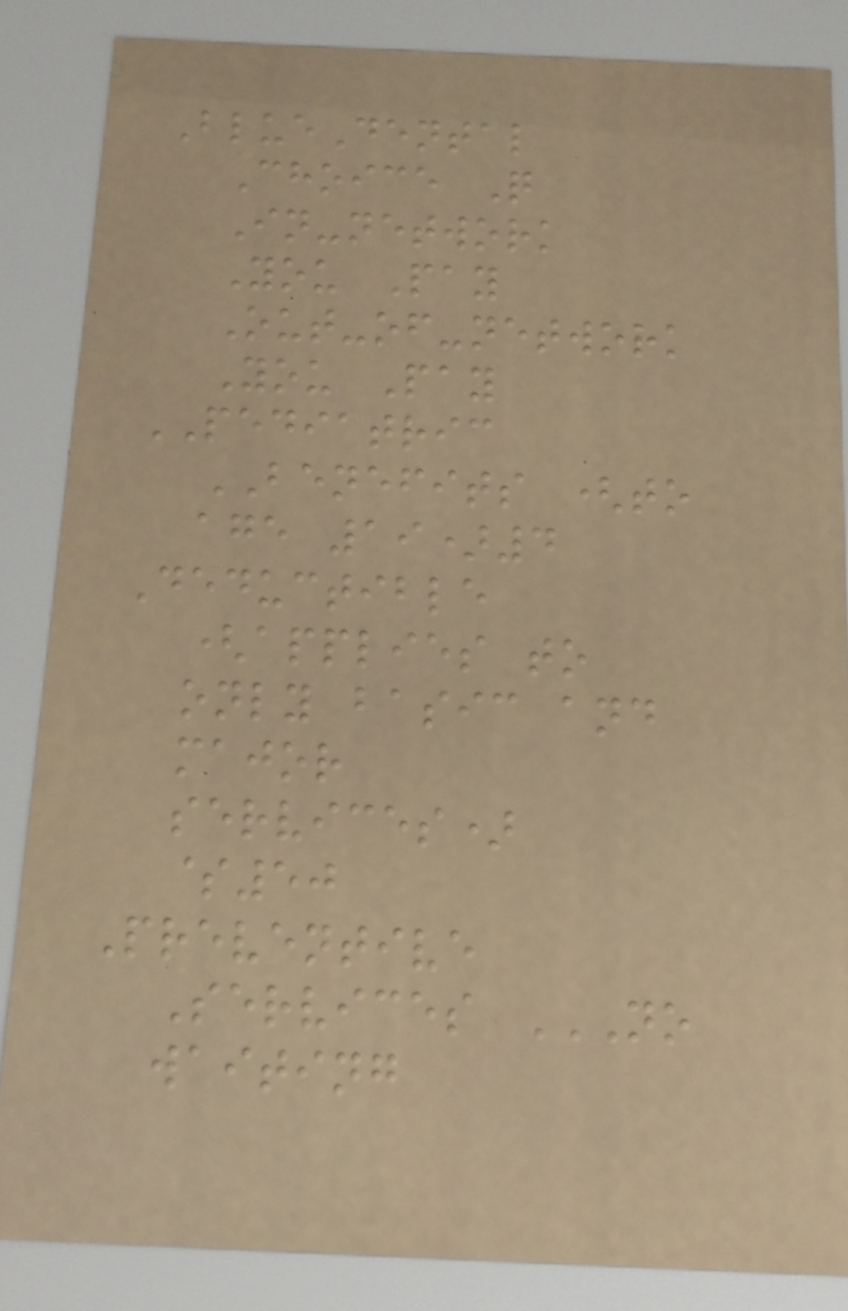BlueDental
Choice Q
In-network
You Pay
Out-of-network
You Pay
PEDIATRIC
BENEFITS (to
age 19)4
Deductible
(applies to
only basic and
major
services)
$50
Preventive
Services NO
WAITING
